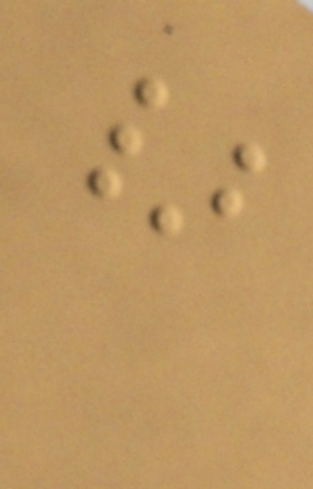}
